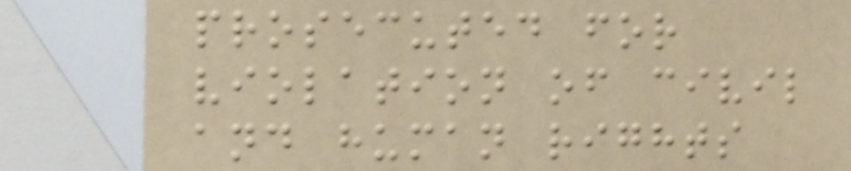prosecuted for
violation of civil
and human rights
